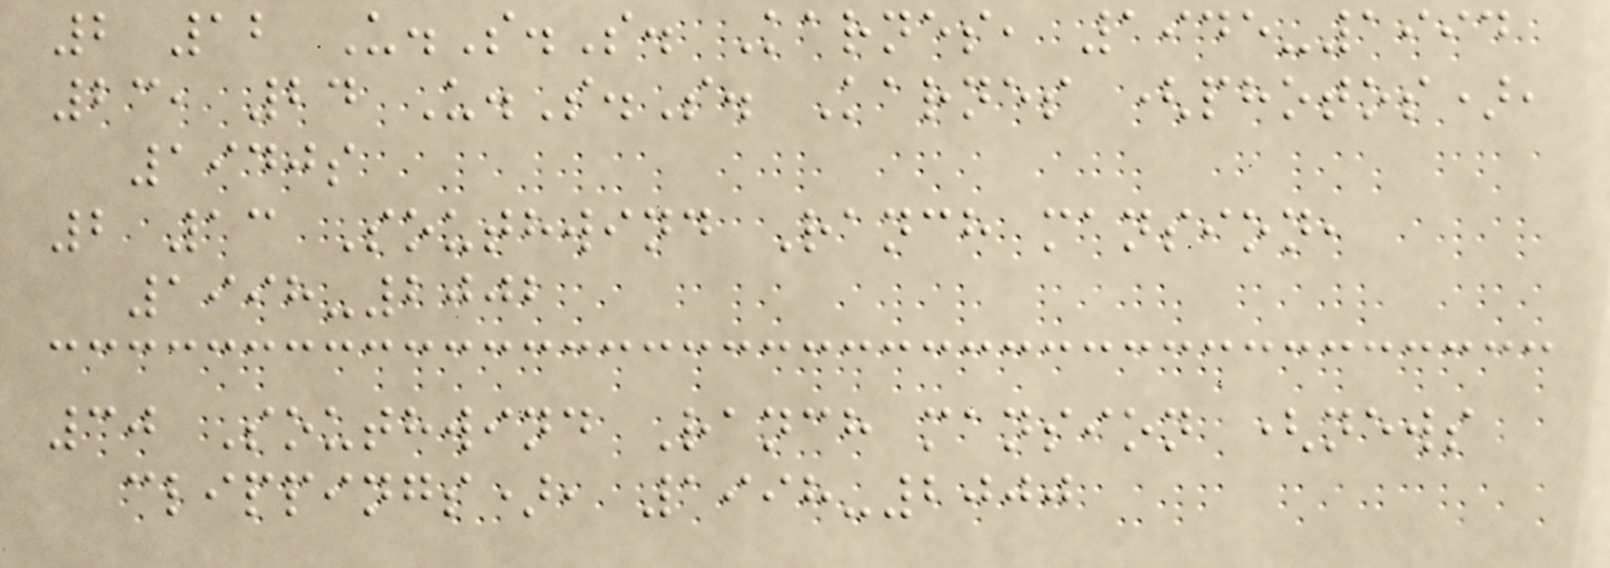2 12 U.S.S. Karnes, 1945-1994
23, 24 U.S.S. Karnes (photos),
1940s
2 13 Southwind Ranch mansion,
1998-2002
30 Southwind Ranch mansion (news
clippings), 1998-2000
